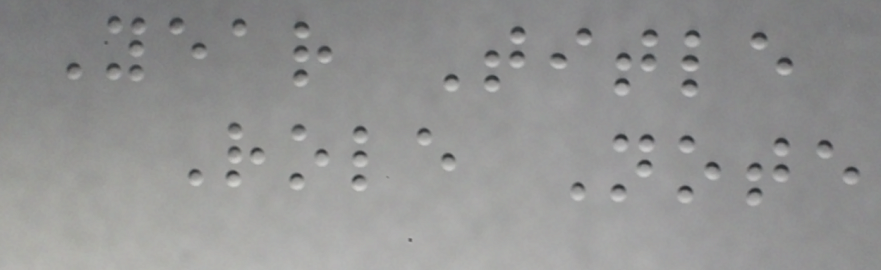Year Title
Role Note
